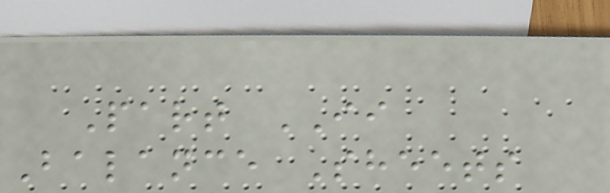Part II
Balance Sheets
